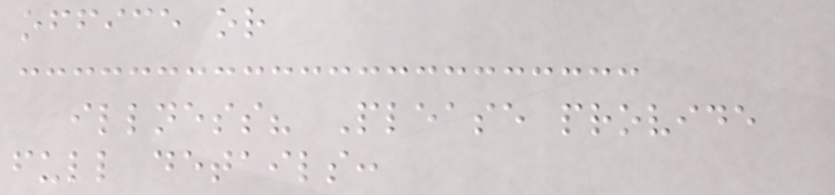office or
illness? Please provide
full details:
